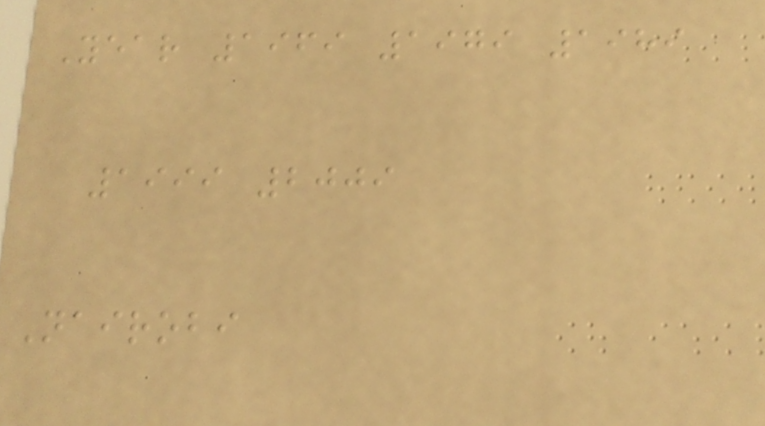Year 1969 1979 1989
1999 2009
Nairobi
